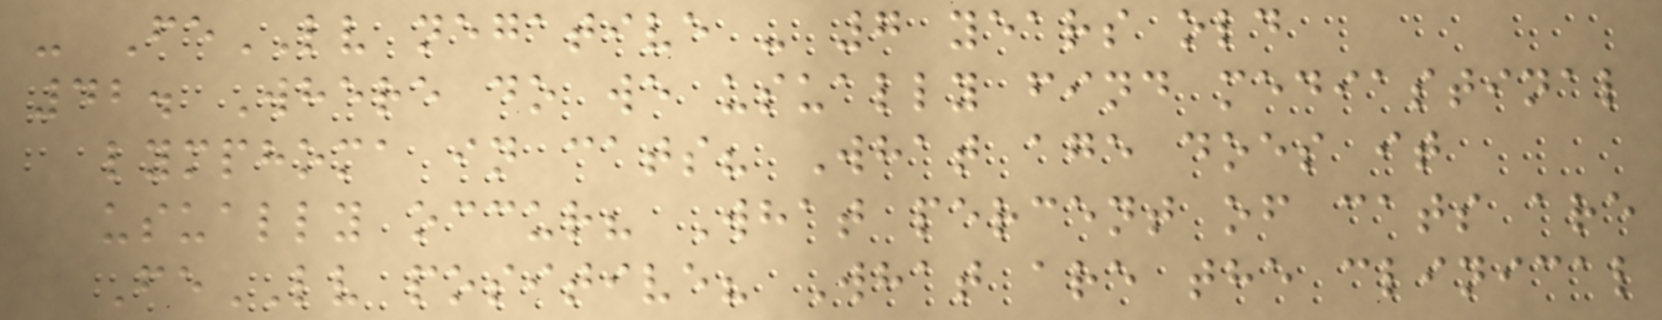- FeLV negative - 7 years old
42. Where do we usually find mediastinal
lymphoma in cats? What age does it
usually occur? What percent of cats are
FeLV positive? What are the clinical
